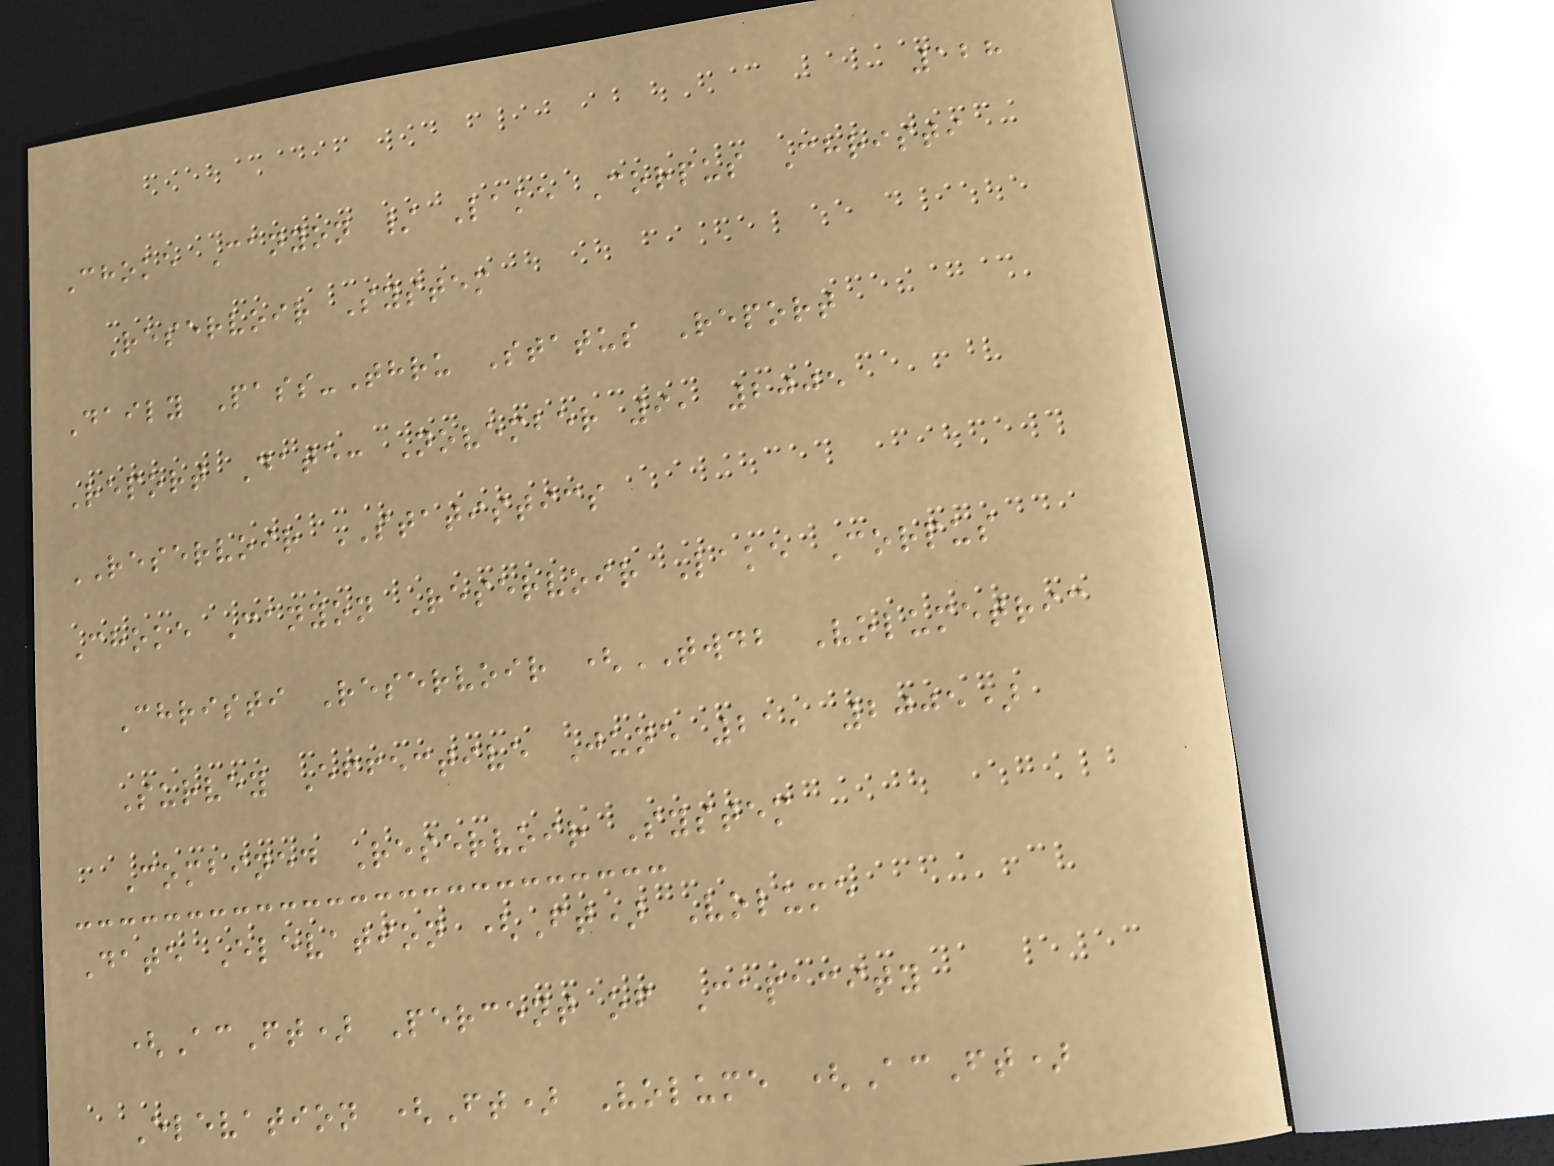128
Choke Canyon / Lake Corpus Christi
Reservoir System
Daily Pass-Thru Status Report
Report Date: November 9, 2005
RESERVOIR STATISTICS
Choke Canyon Reservoir Lake Corpus
Christi Reservoir (TWDB Volumetric
Survey Effective June 21, 2005)
Combined Reservoir System
Date Elevation (Ft) Volume
(AcFt) Percent of Capacity
Elevation (Ft) Volume (AcFt)
